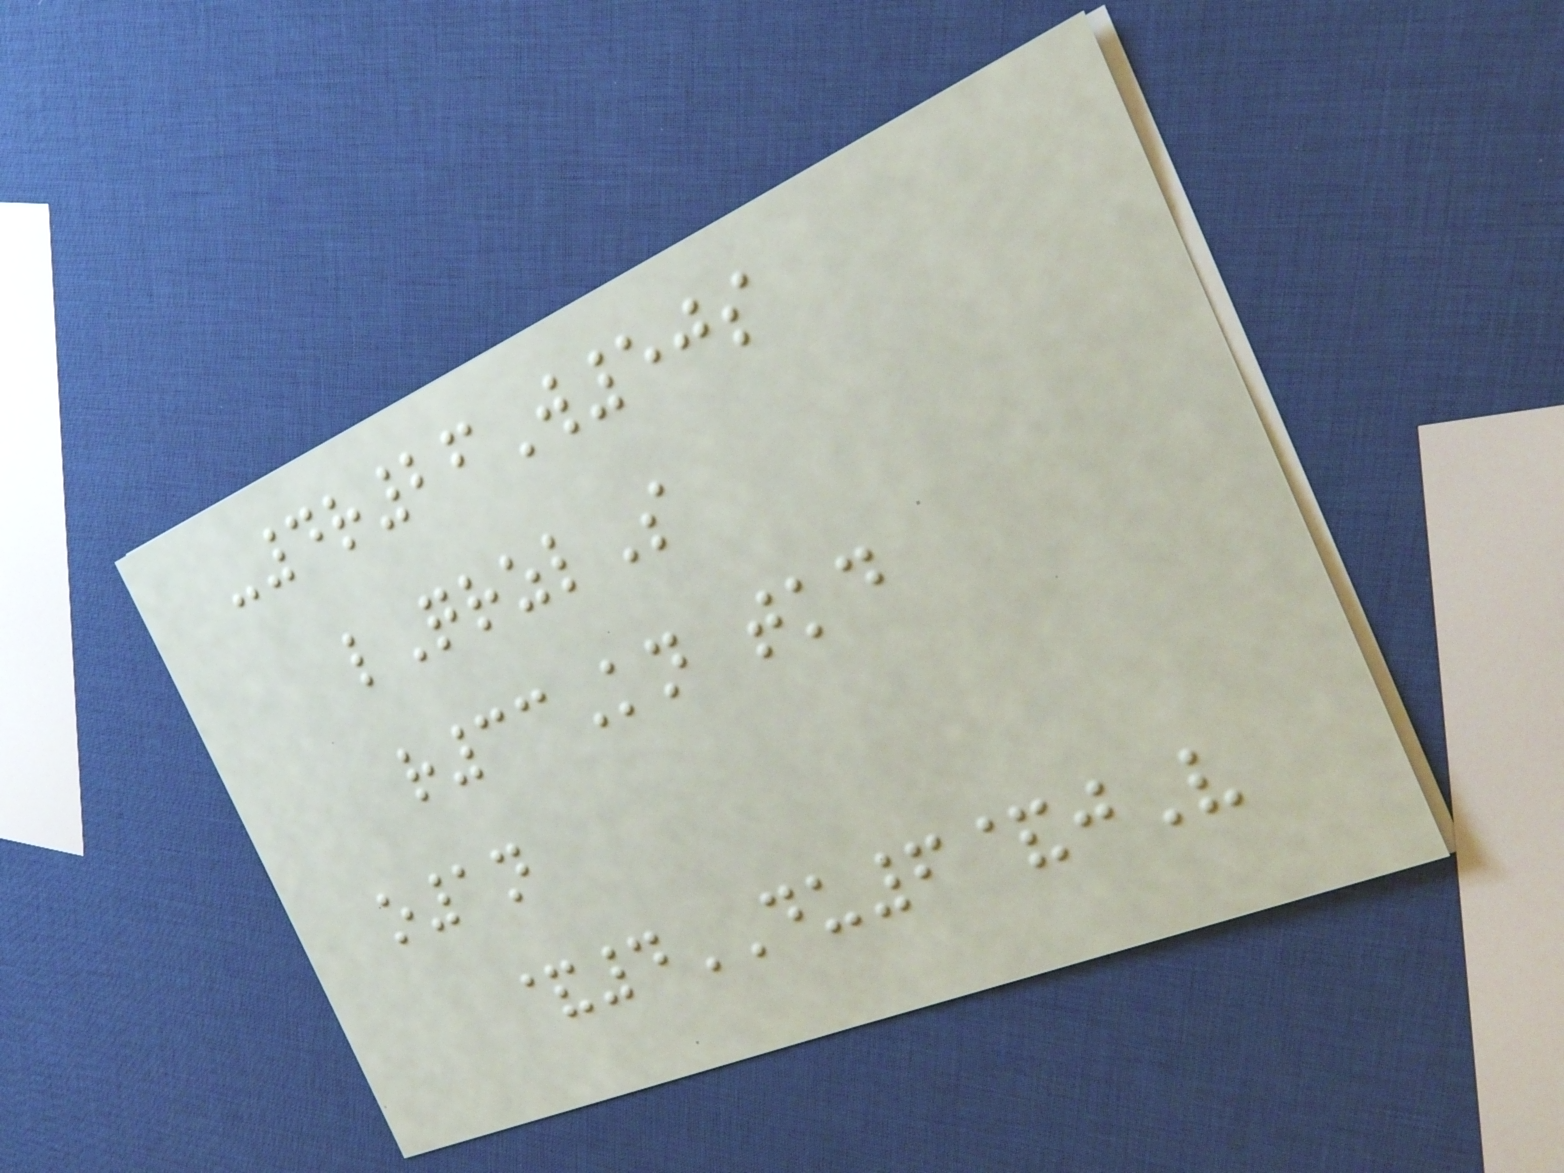-4r26W50s
lQrzlS
r33Kn tkd
o1n
&4DU6&jV
